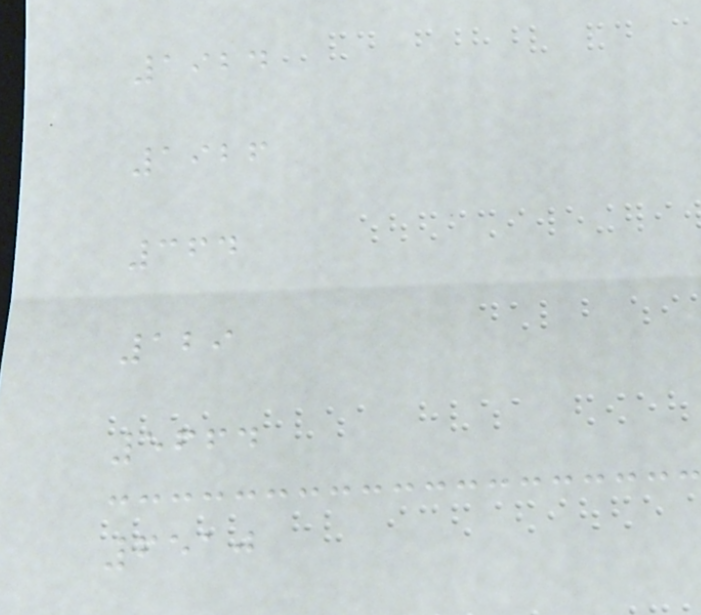1924
1926
364
129
5664
6510
